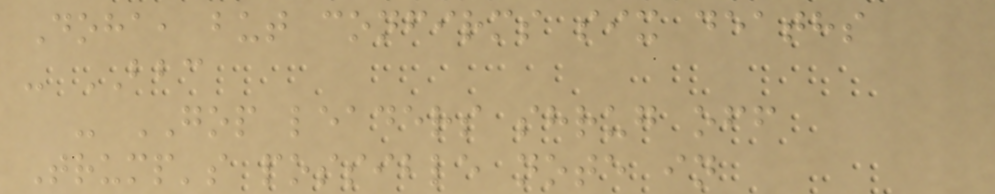Doha, but confirms six deaths
- BBC
- GOP leaders shrug off
Trump's possible note in
